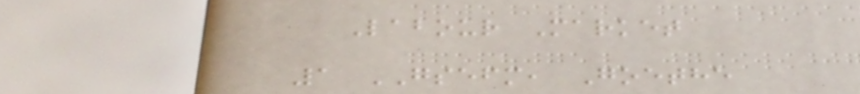Labour Market
1 GSEFM, Goethe
